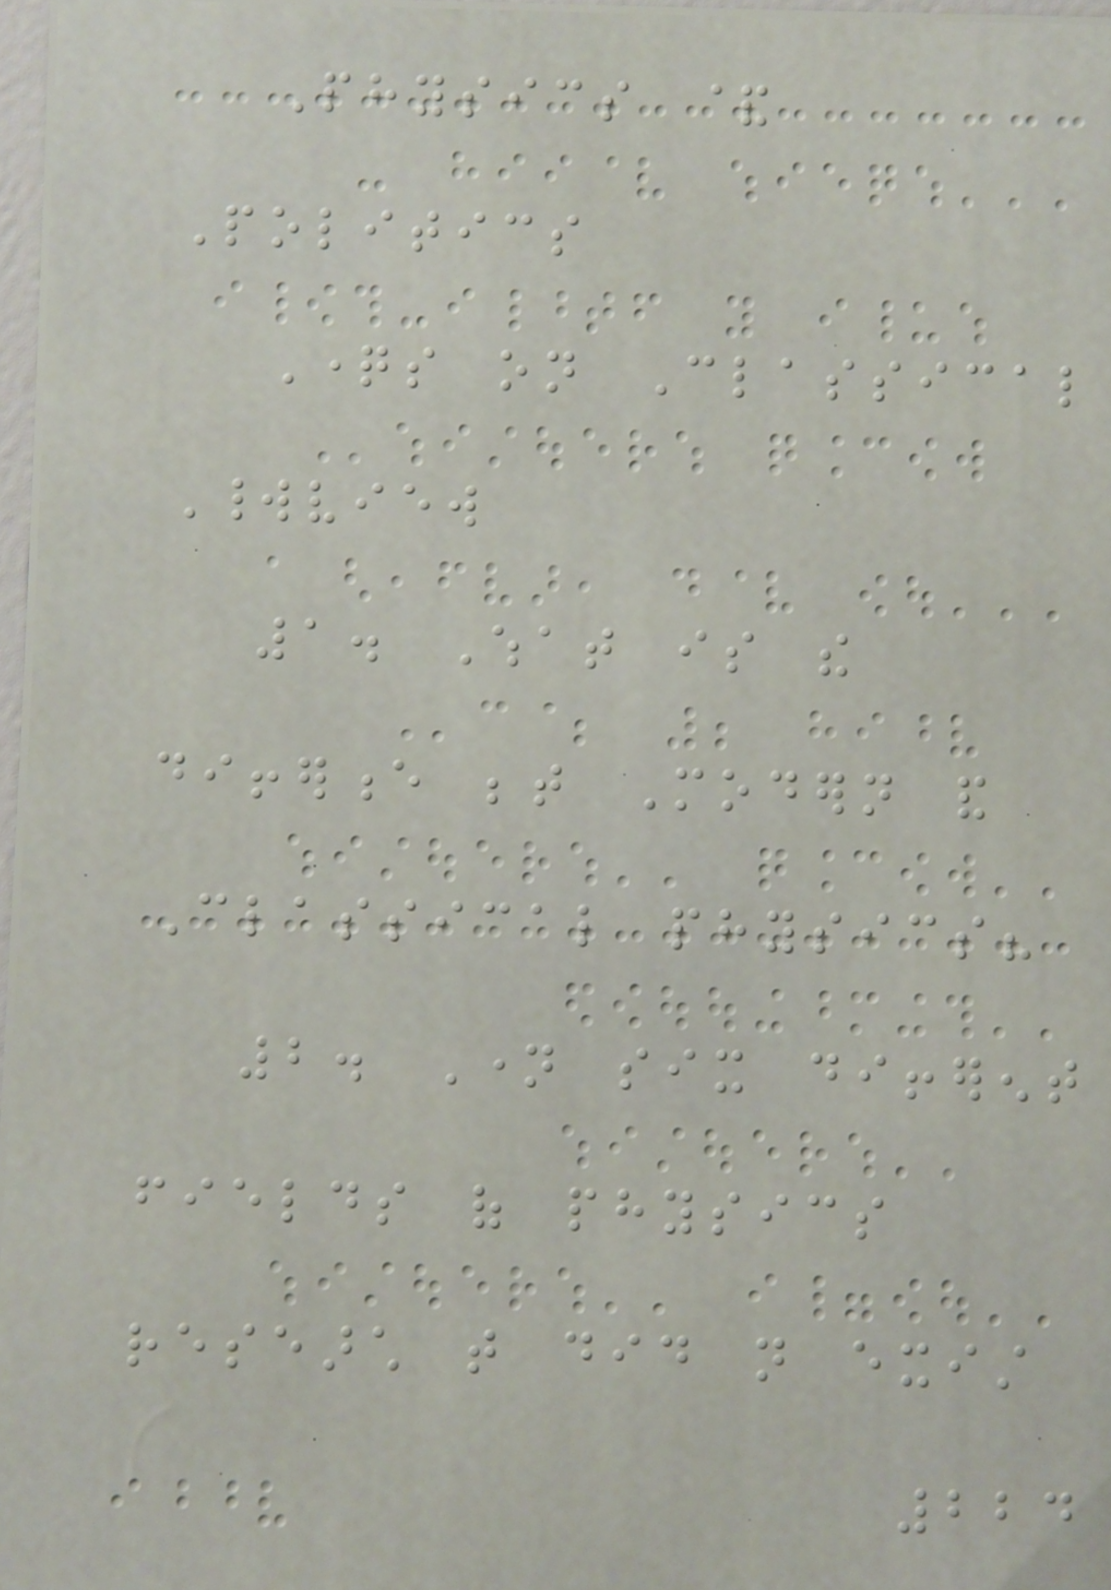Physics &
Politics
Questions on Classical
Worldview
1. What is the
difference between Modern and
Classical physics?
2. Name six different
fields of physics
research that did not exist
224
